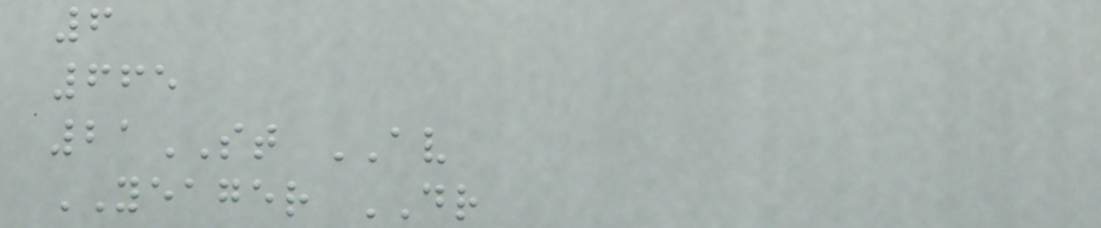6
665
21ST AV
YEAGER DR
